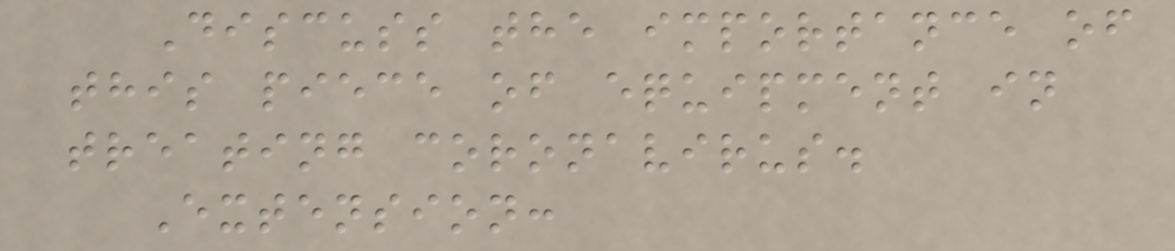Discuss the importance of
this piece of equipment in
treating coronavirus.
Extension:
